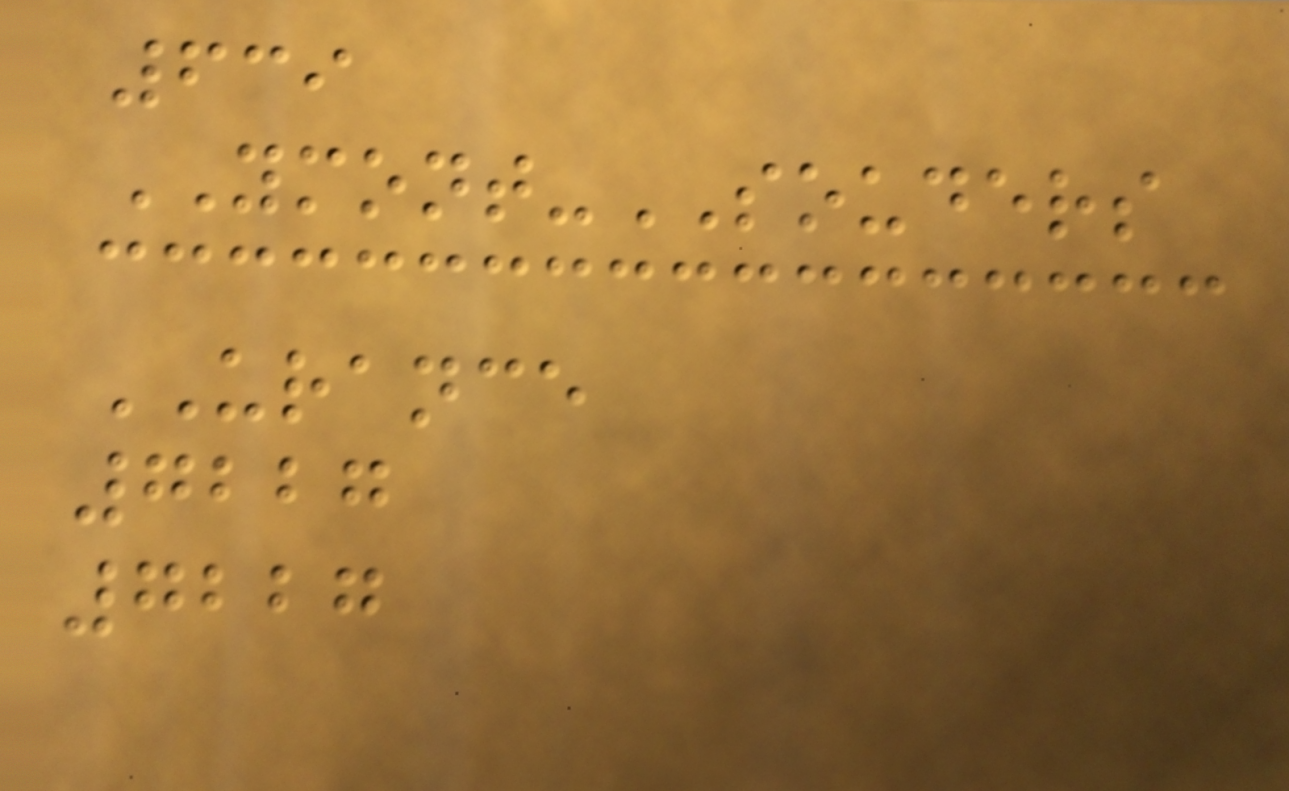639
YMONT-SOUDERS
URANCE
7227
7227
